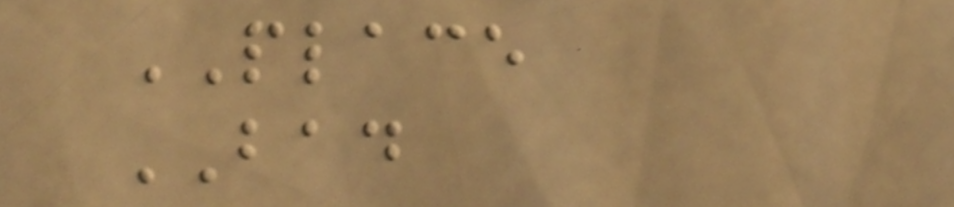PLACE
BAD
